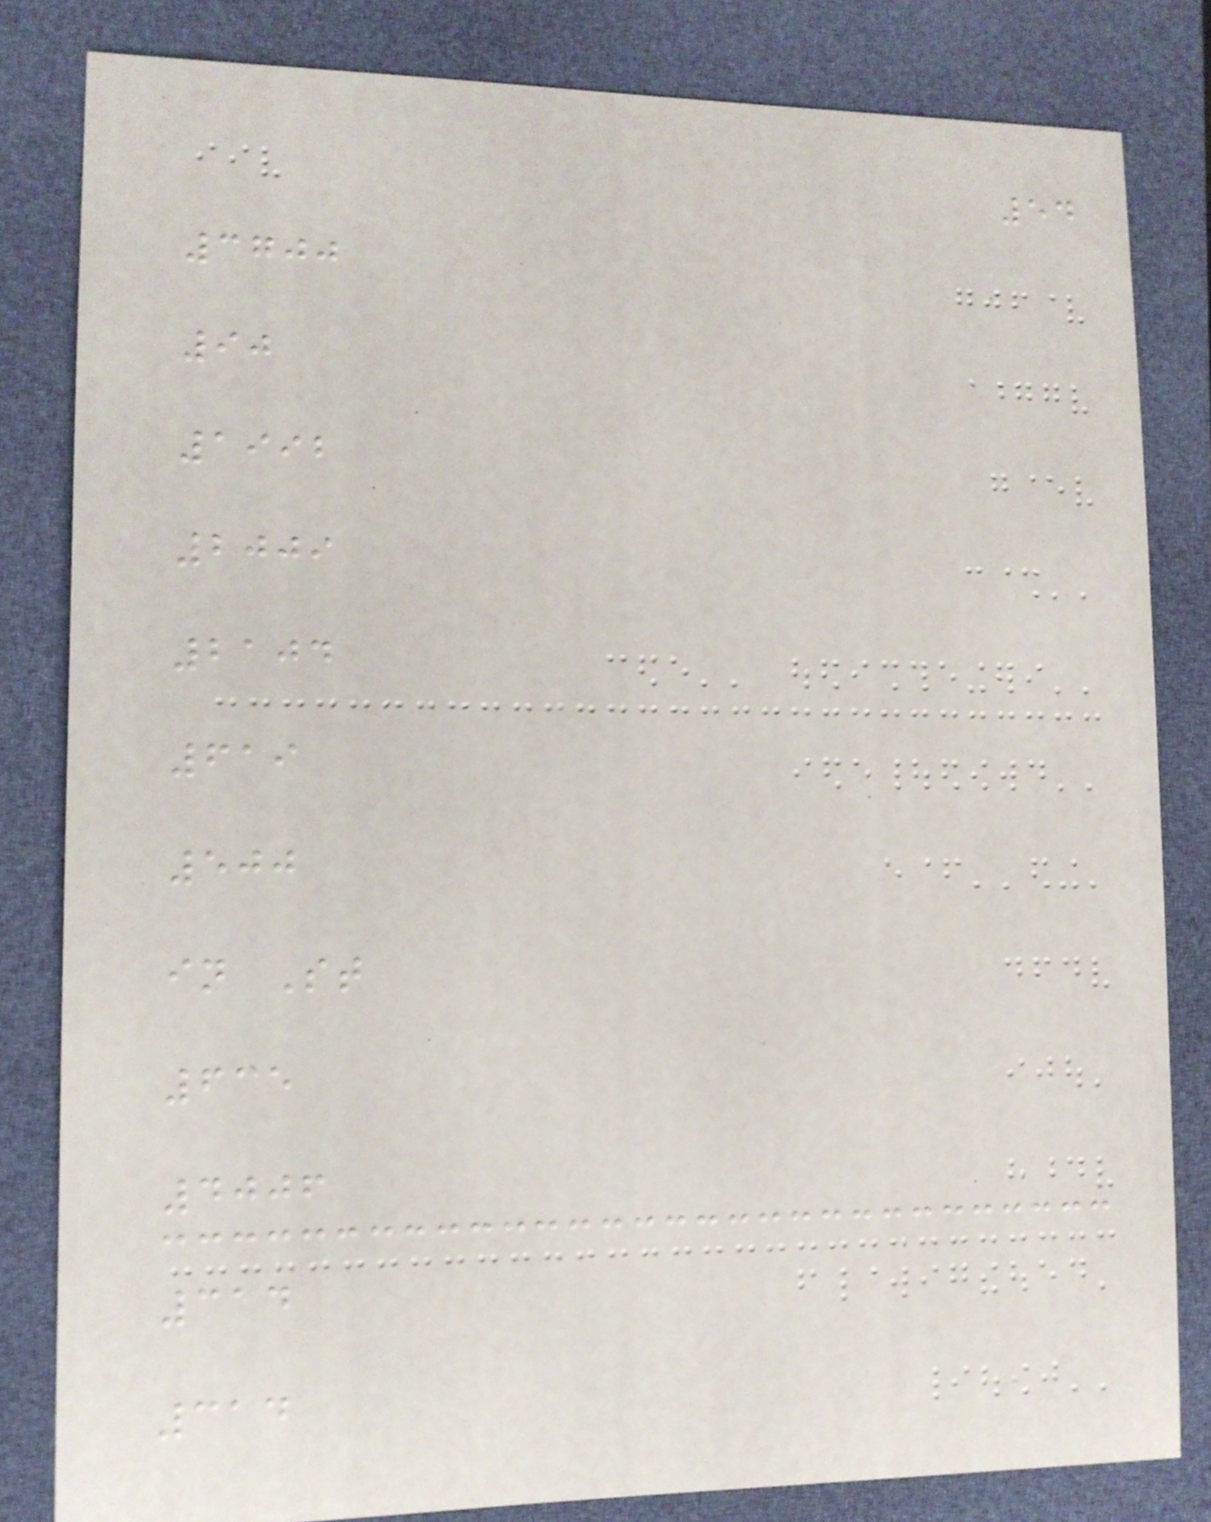54
3700
90
1992
2009
2104
619
500
in St
635
4006
314
314
